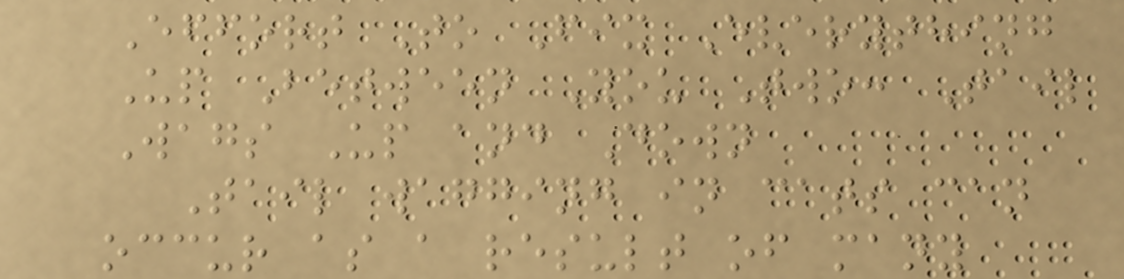Effort To Fix Everything
Up Between You Two: Tail
Wags Up and Down
Tail wagging in cats can
occur as a result of many
